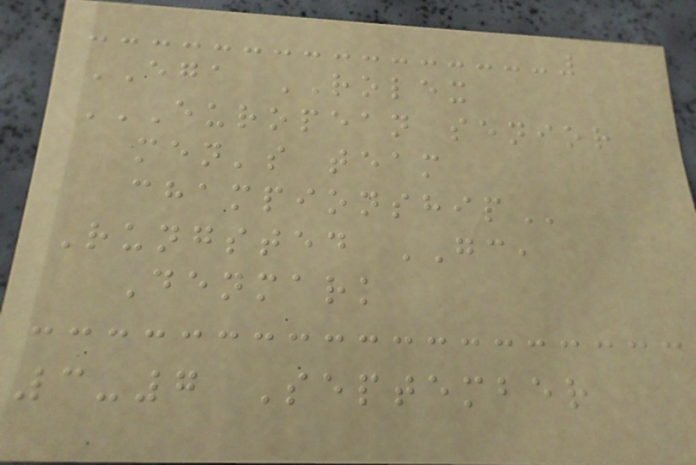EGA ROLEX
EUROPEAN SENIOR
MEN'S TEAM
CHAMPIONSHIP
Rungsted GC,
Denmark
3-7 September
